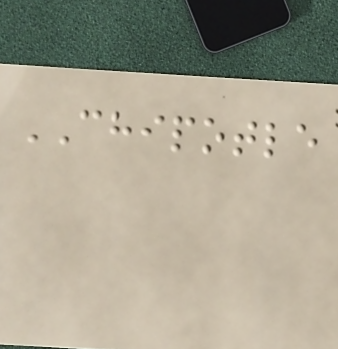CHIPOTLE
